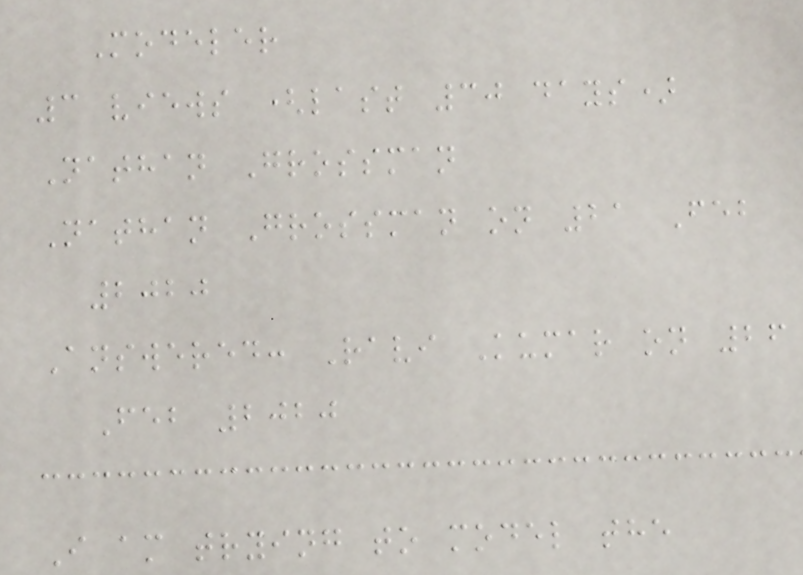Modeler
3 views (last 30 days)
Nathan Grossman
Nathan Grossman on 21 Feb
2020
Answered: Ravi Kumar on 26
Feb 2020
I am trying to model the
